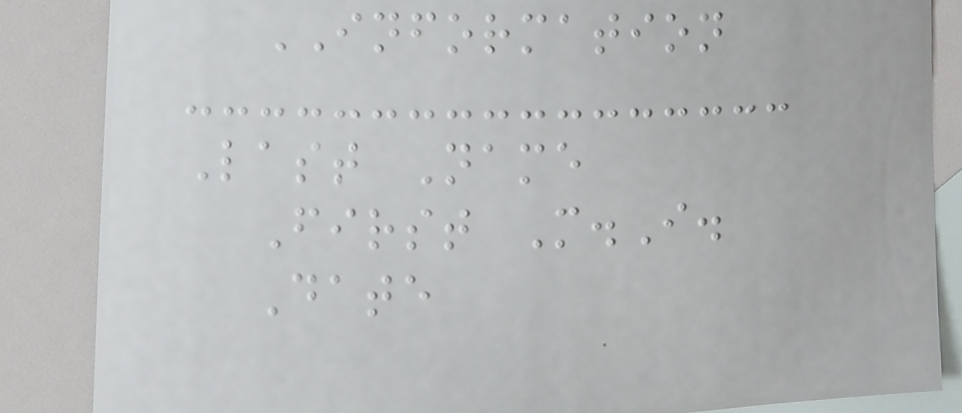INFORMATION
Last Name
First M.I.
Date
